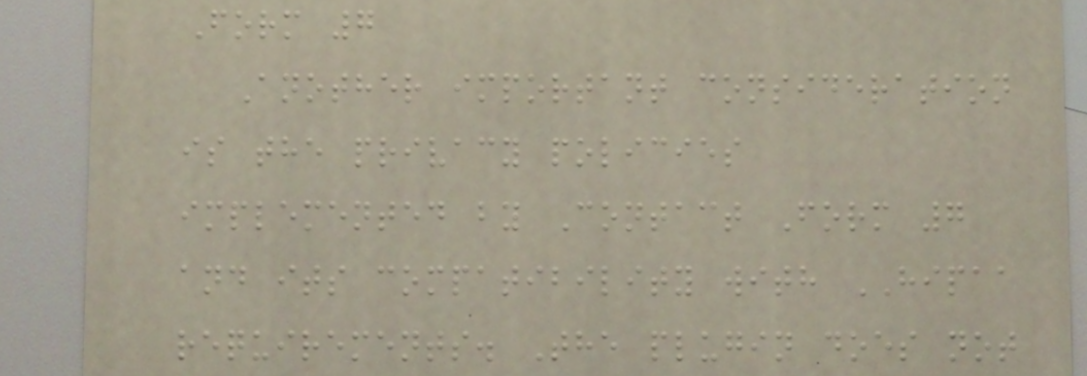Form 7
Another important consideration
is the privacy policies
implemented by Contact Form 7
and its compatibility with HIPAA
requirements. The plugin does not
